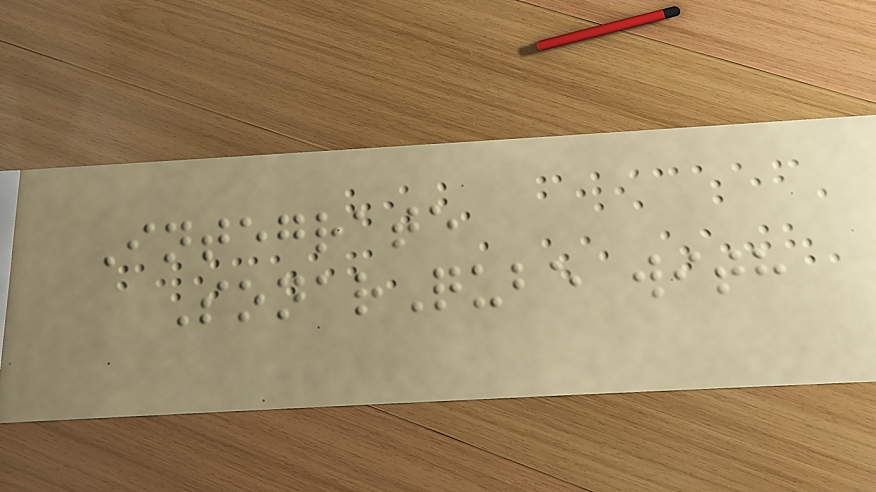Integrate
SonarQube with
